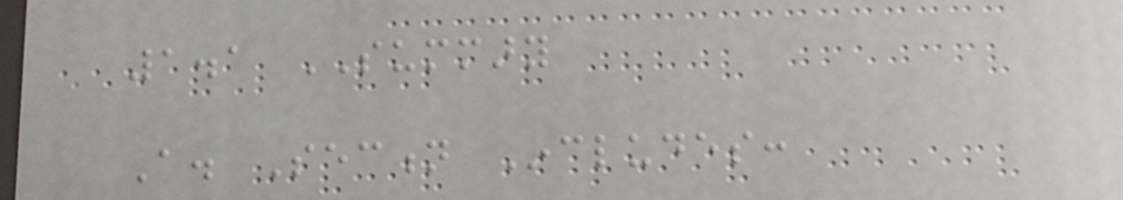1.1 SUMMARY
A. Section Includes:
